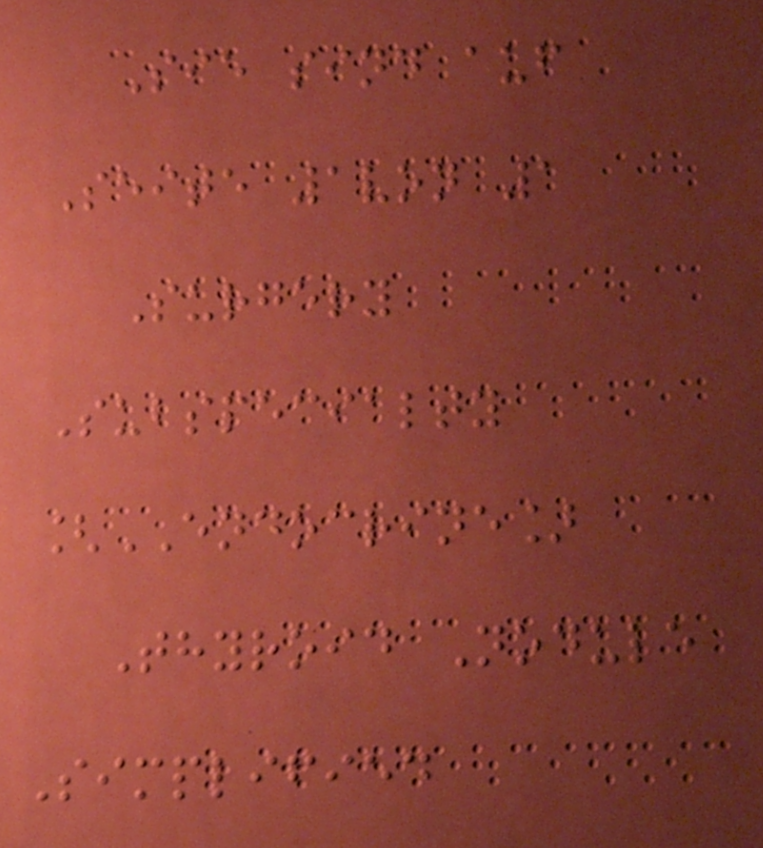Sie sind auf
Seite 1von 1
Surgery
Subspecialty
[ENDOCRINE]
Thyroid Nodule
Simplified
